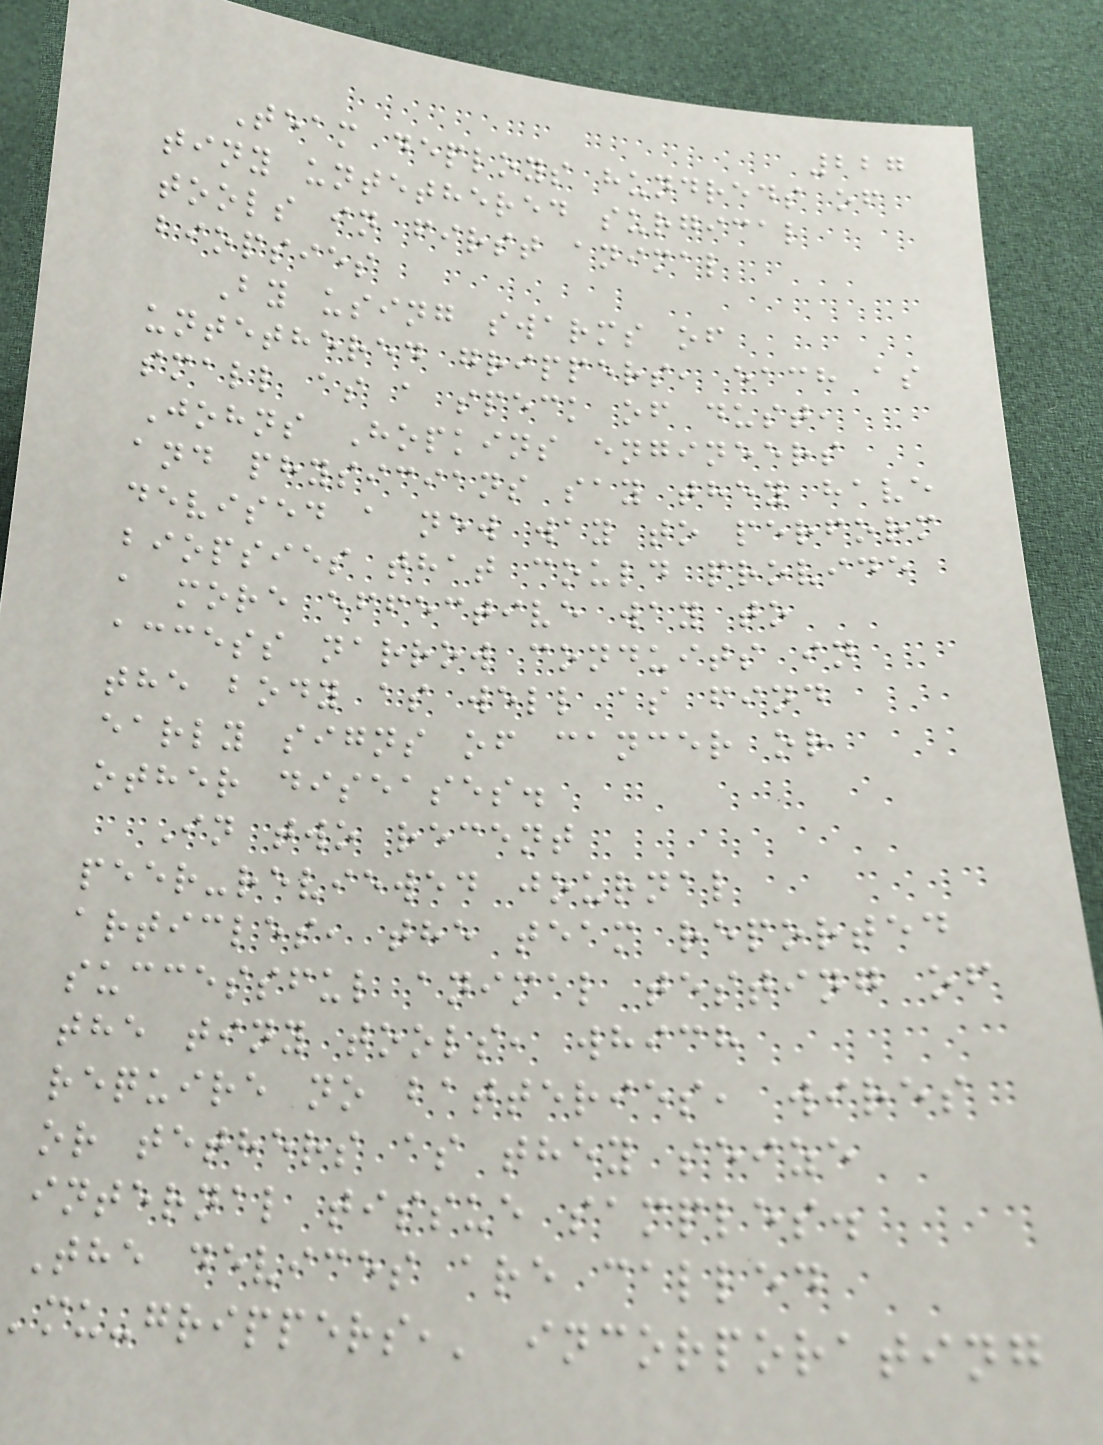227
Team deploys hundreds of
tiny untethered surgical
tools in first animal
biopsies
By using swarms of
untethered grippers, each as
small as a speck of dust,
Johns Hopkins engineers
and physicians say they have
devised a new way to perform
biopsies that could provide
a more effective way to
access narrow conduits in
the body as well as find
early signs of cancer or
other diseases.
In two recent
peer-reviewed journal
articles, the team reported
successful animal testing of
the tiny tools, which
require no batteries, wires
or tethers as they seize
internal tissue samples.
The devices are called
'mu-grippers,' incorporating
